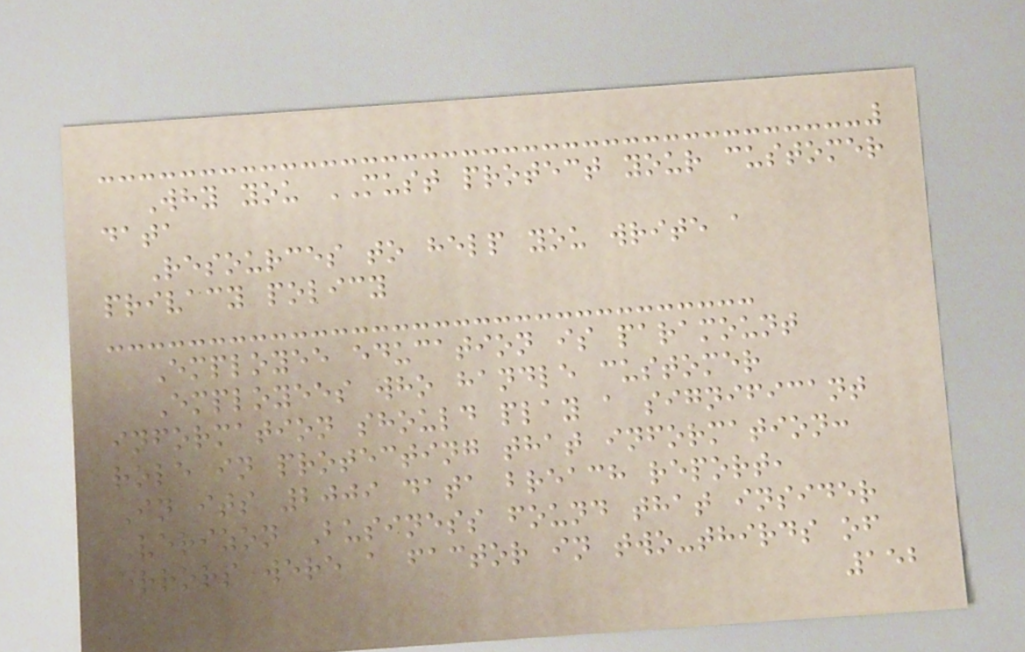Why you MUST protect your customer
data
Resources to help you write a
privacy policy
Employee education is paramount
Employees who handle customer
information should play a significant
role in protecting that information:
In its 2009 data breach report,
Verizon Business found that insider
errors were a factor in two-thirds of
152
